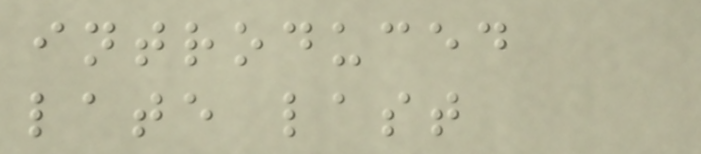introduced
late last
